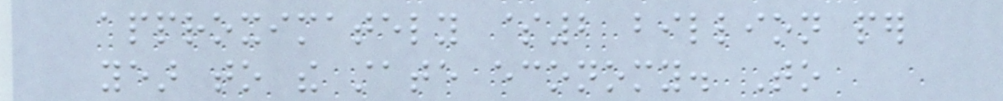approximately $2 billion per
year to the state economy. To
